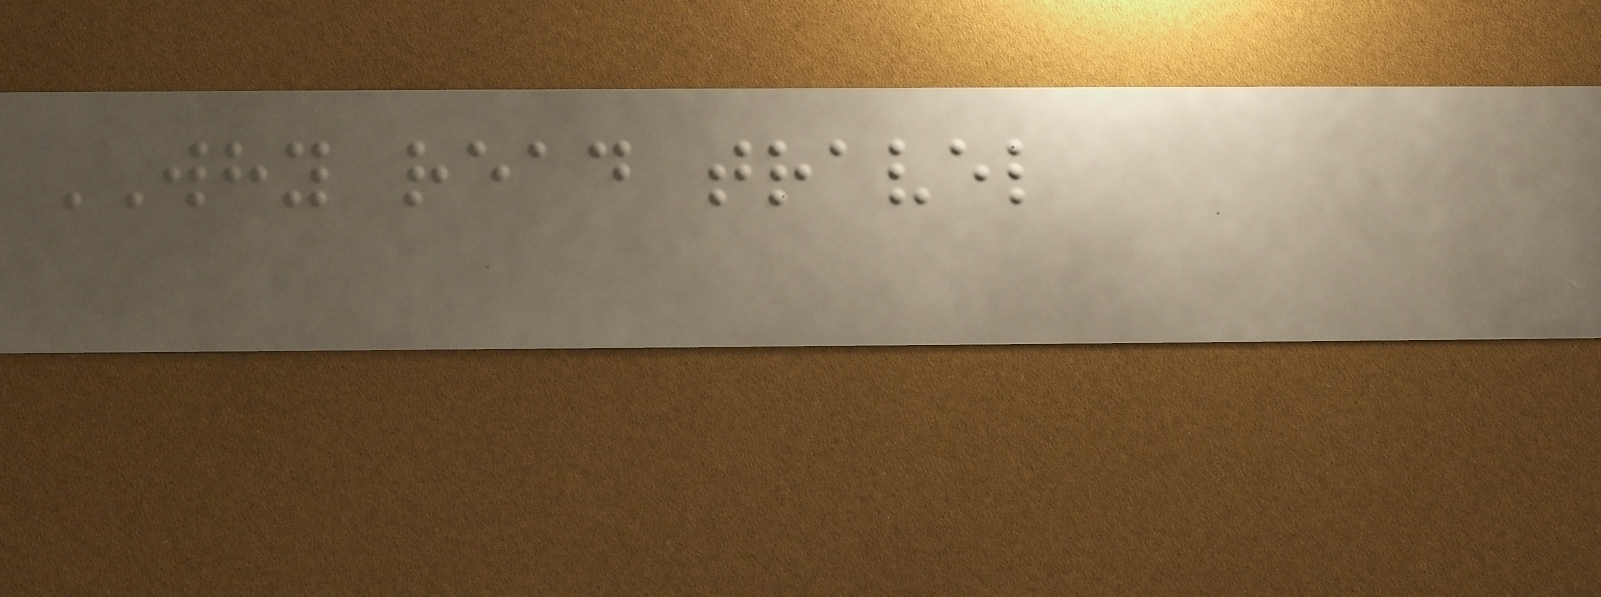WHY read travel
